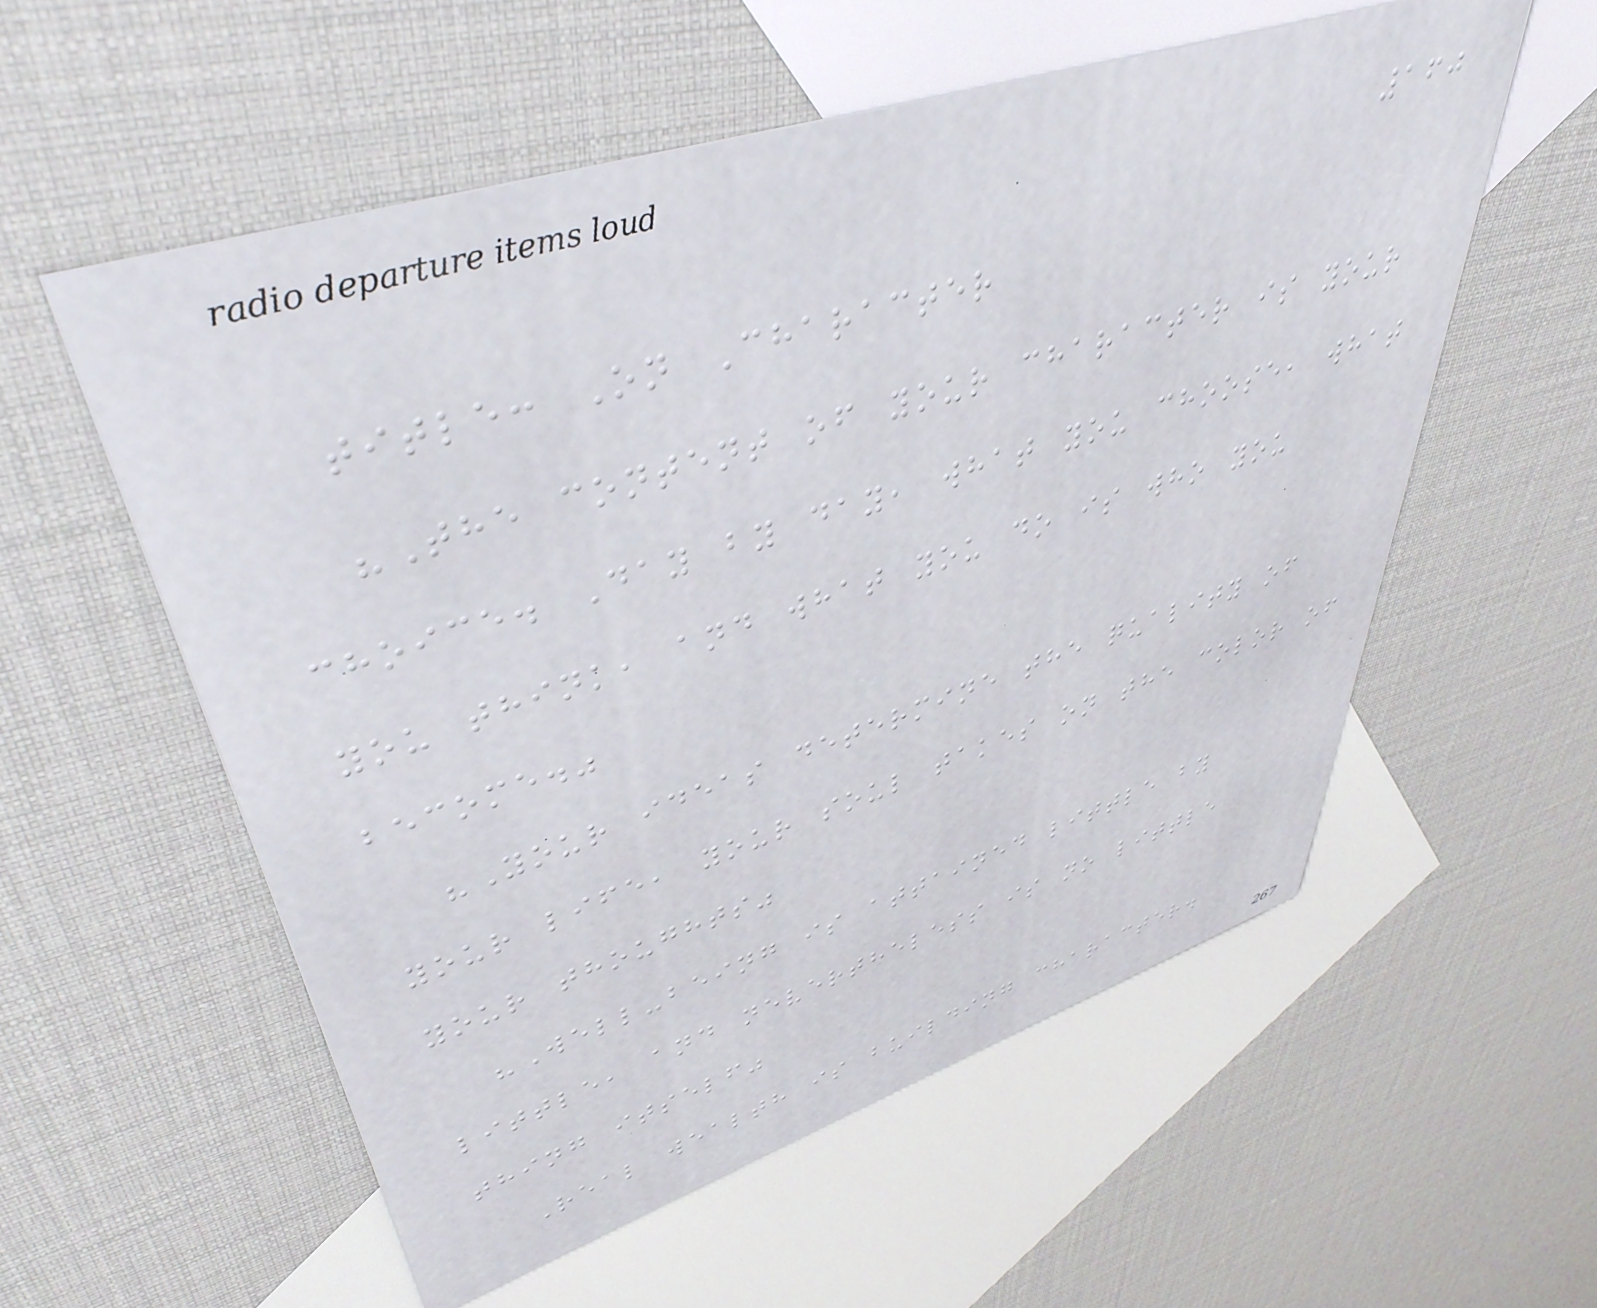160
title: On Character
"The content of your character is your
choice. Day by day, what you choose, what
you think, and what you do is who you
become."
"Your ideas determine the quality of
your life, your soul takes on the color of
your thoughts"
"Well-being is attained little by
little, and nevertheless is no little
thing itself"
Real wealth is building character.
